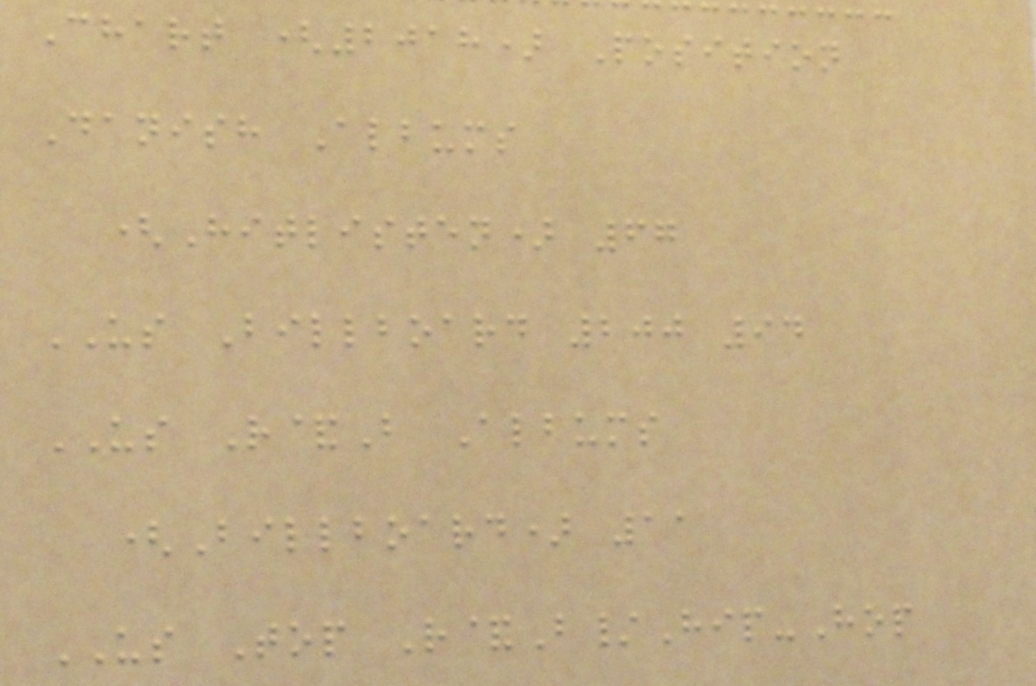Chart (2018) Position
Danish Albums
(Hitlisten) 67
US Billboard 200 94
US R&B Albums
(Billboard) 11
US Top R&B/Hip-Hop
